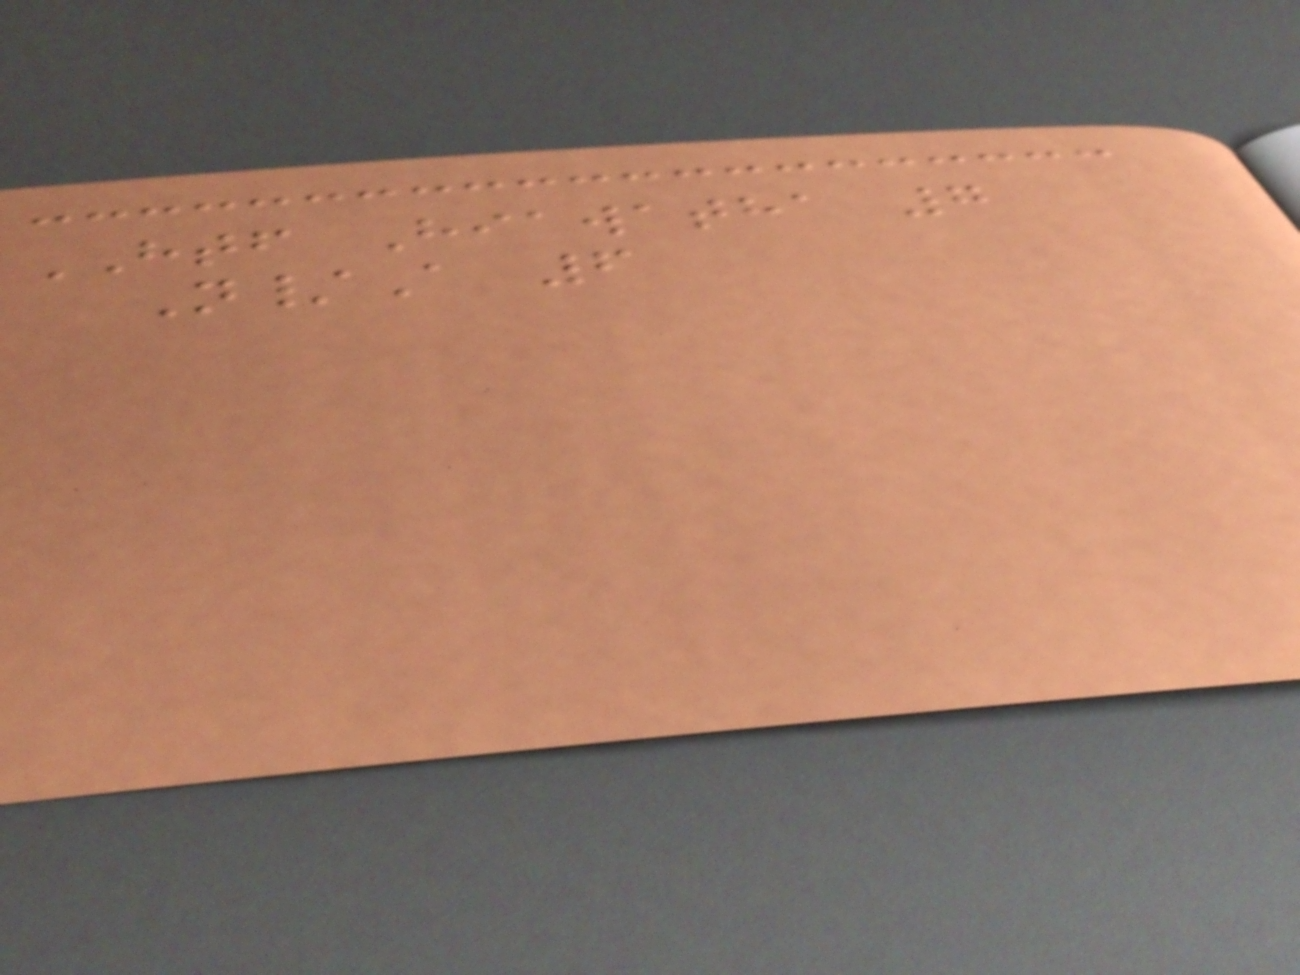HTF Hiawatha 7
N/A 6
